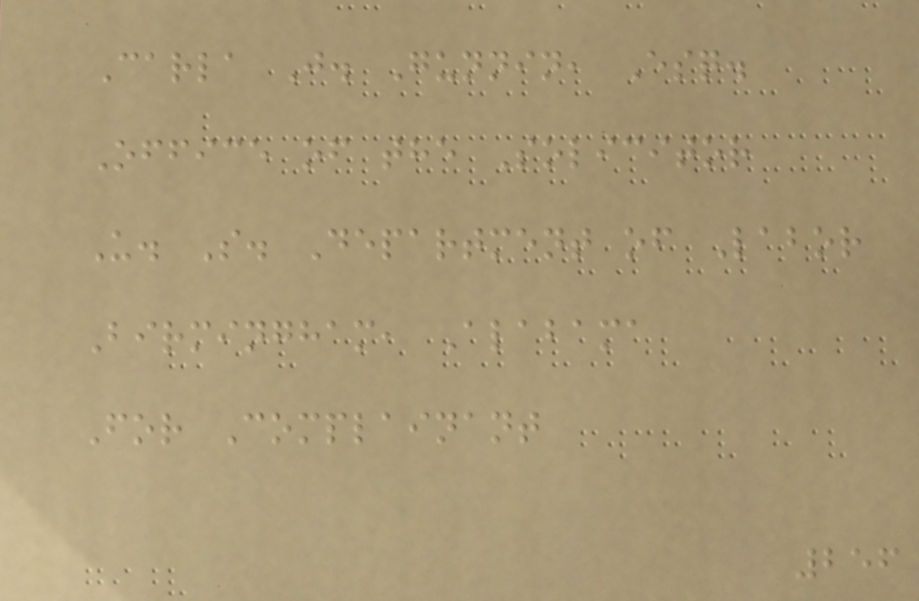Carla J. Gunnin, Esq.
Office of the Solicitor
U. S. Department of Labor
Birmingham, Alabama
For Complainant
256
